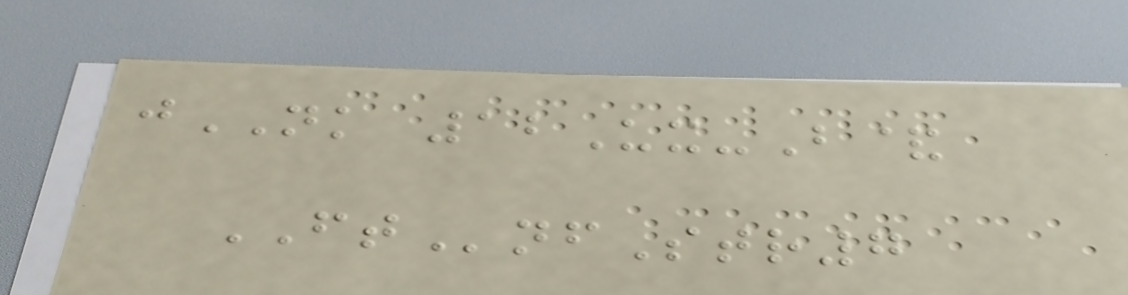jNK 12Ux-B&
FTnfStr7
